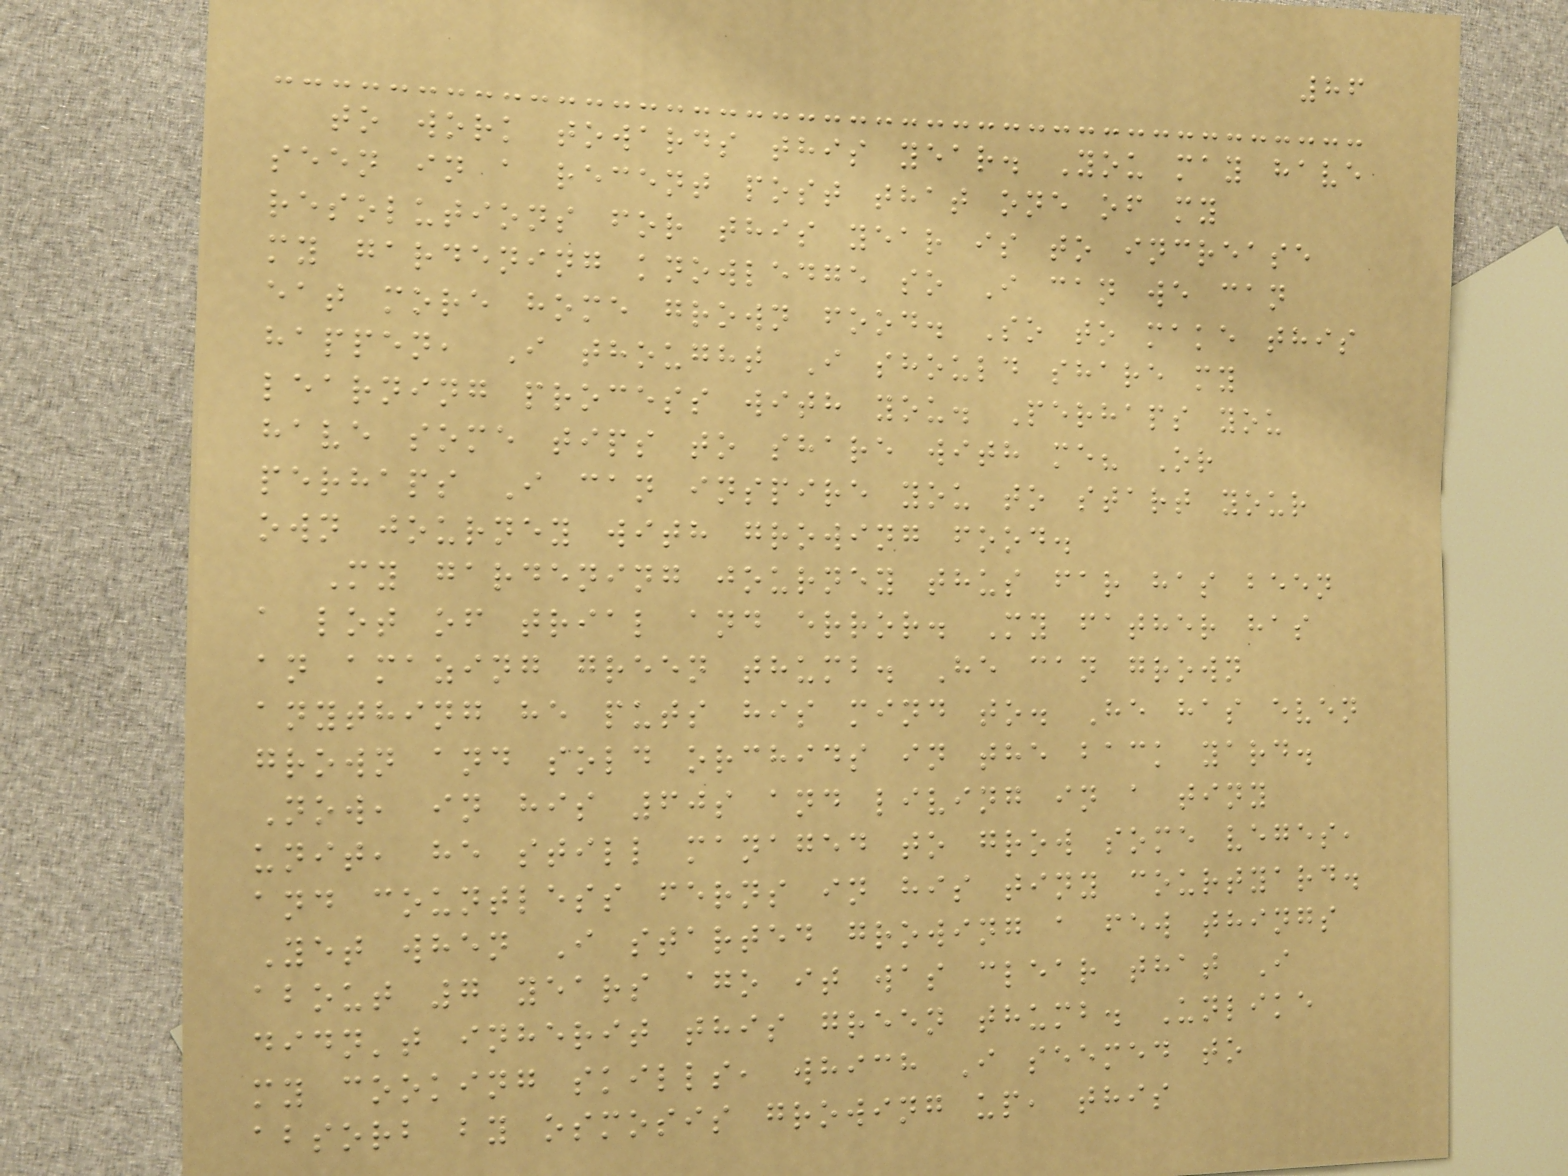86
to work towards this year. You may have
seen in a recent post that one of my
resolutions for this year is to increase
my gardening knowledge so I can we can
eat more home grown food. So to make this
happen, I thought I should share my
learning process with you. Perhaps you
have some tips to share with me? Or
perhaps I can inspire you to start your
own journey with growing food.
My gardening journey thus far has been
a lot of trial and error. My father has
an amazing green thumb. He can grown
anything he puts his mind to. He has even
grown and sold orchids in the back yard.
Now, in his 60s and living in a tiny
unit, he still managed to grow some veges,
and countless ferns in his tiny courtyard.
Yet when I started growing a few things
about 7 years ago it was clear that I
didn't inherit this green thumb. Unlike
my cooking skills, which I seemed to
absorb by osmosis growing up, this
